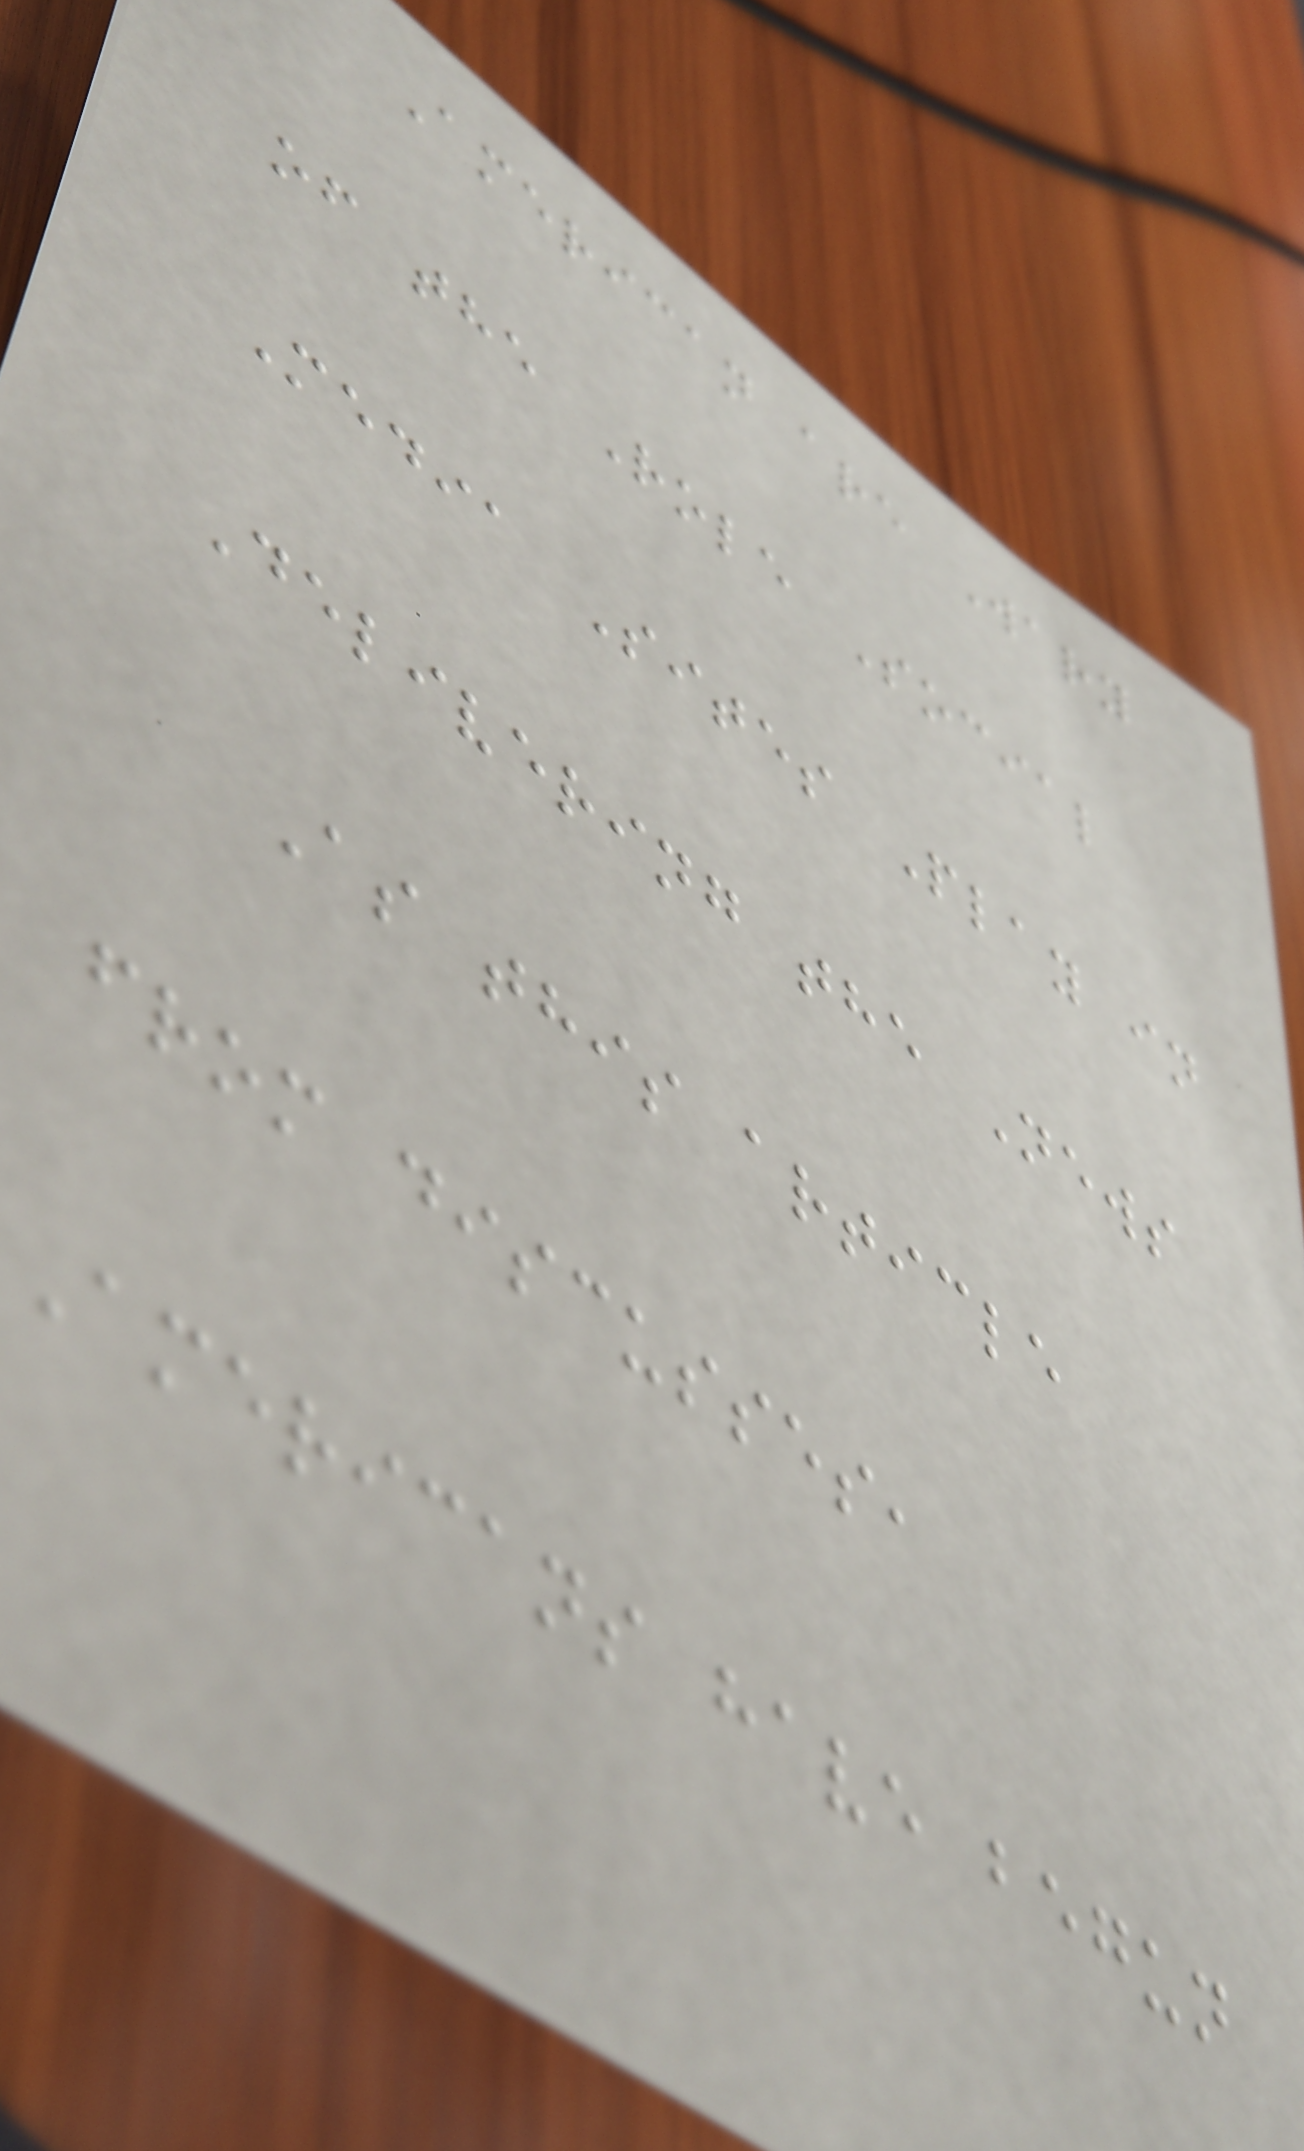American are Wary
of the Role Social
Media Sites Play in
Delivering the News
As this article
from discusses,
Americans have begun
